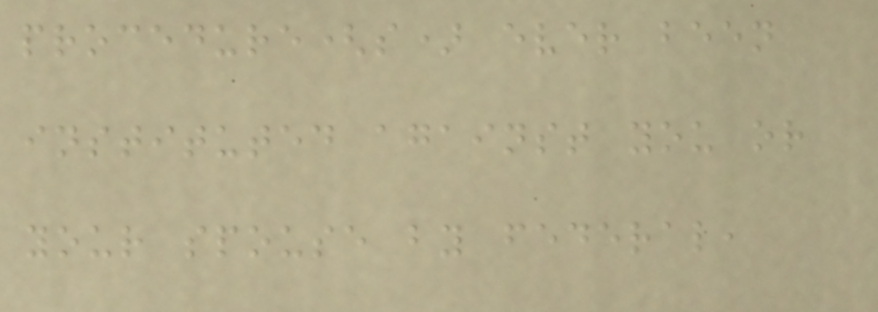procedure(s) ever been
instituted against you or
your spouse by federal,
